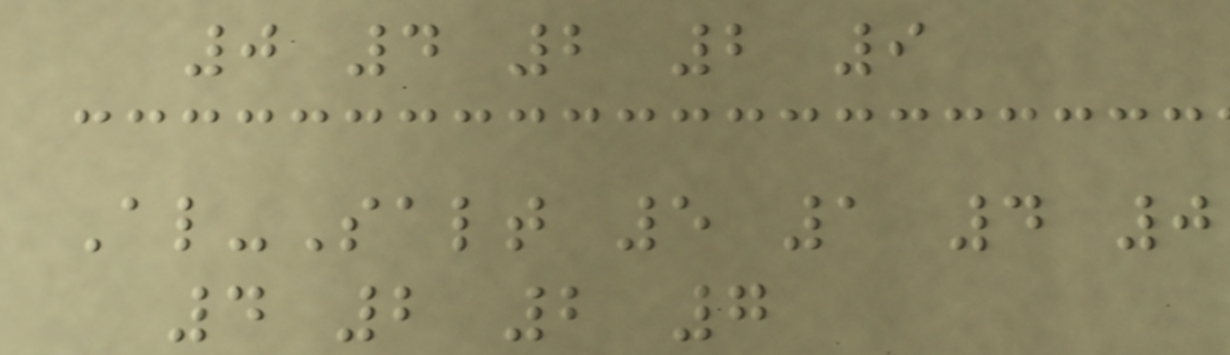0 4 2 2 9
Al-Salt 5 1 4 0
4 2 2 7
